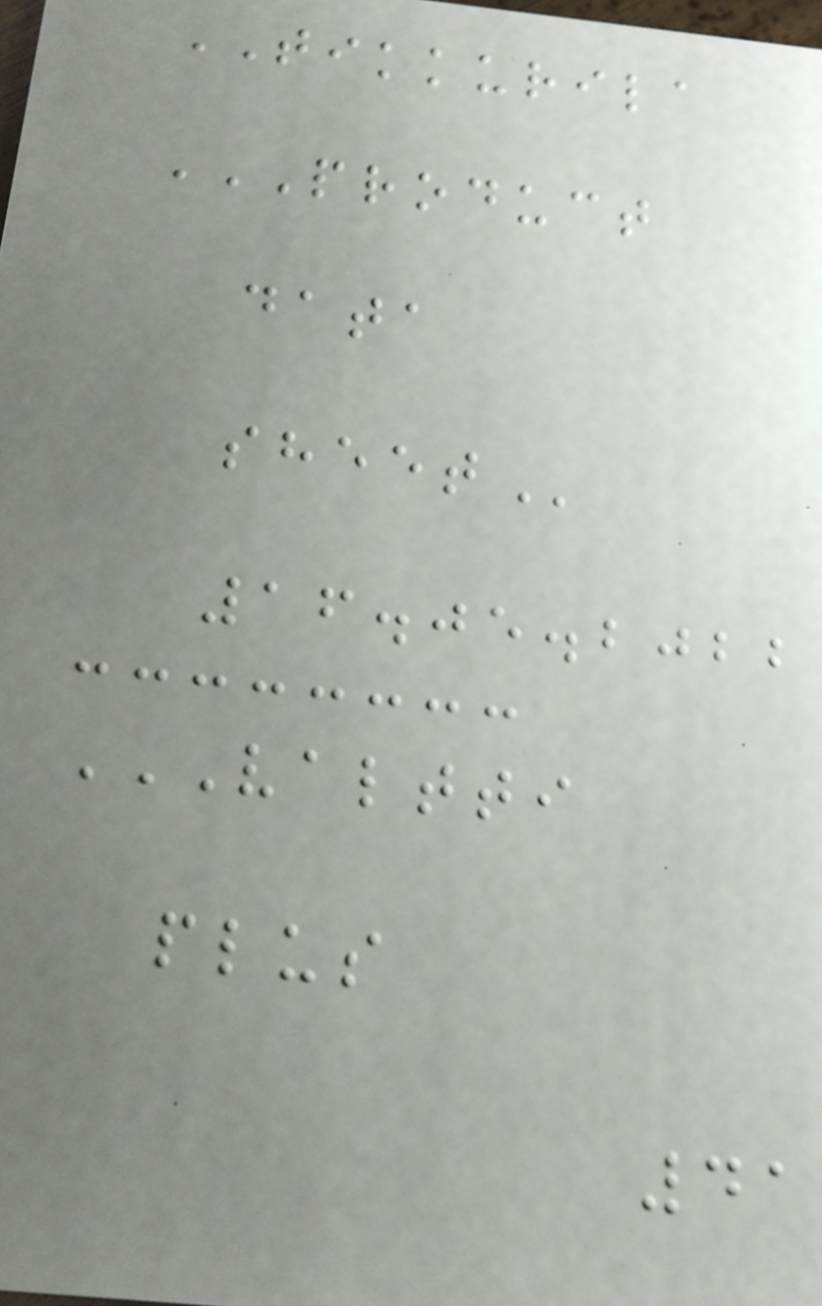TIKKURILA
PRODUCT
DATA
SHEET
16.05.2022
VALTTI
PLUS
41
